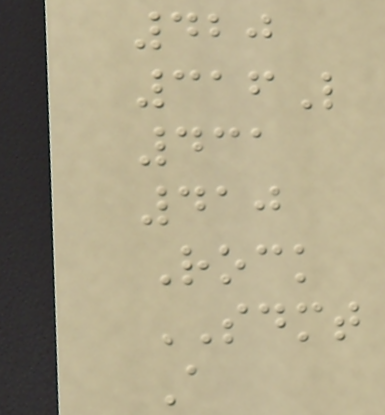420
316L
431
410
Rock
SDMT
A
